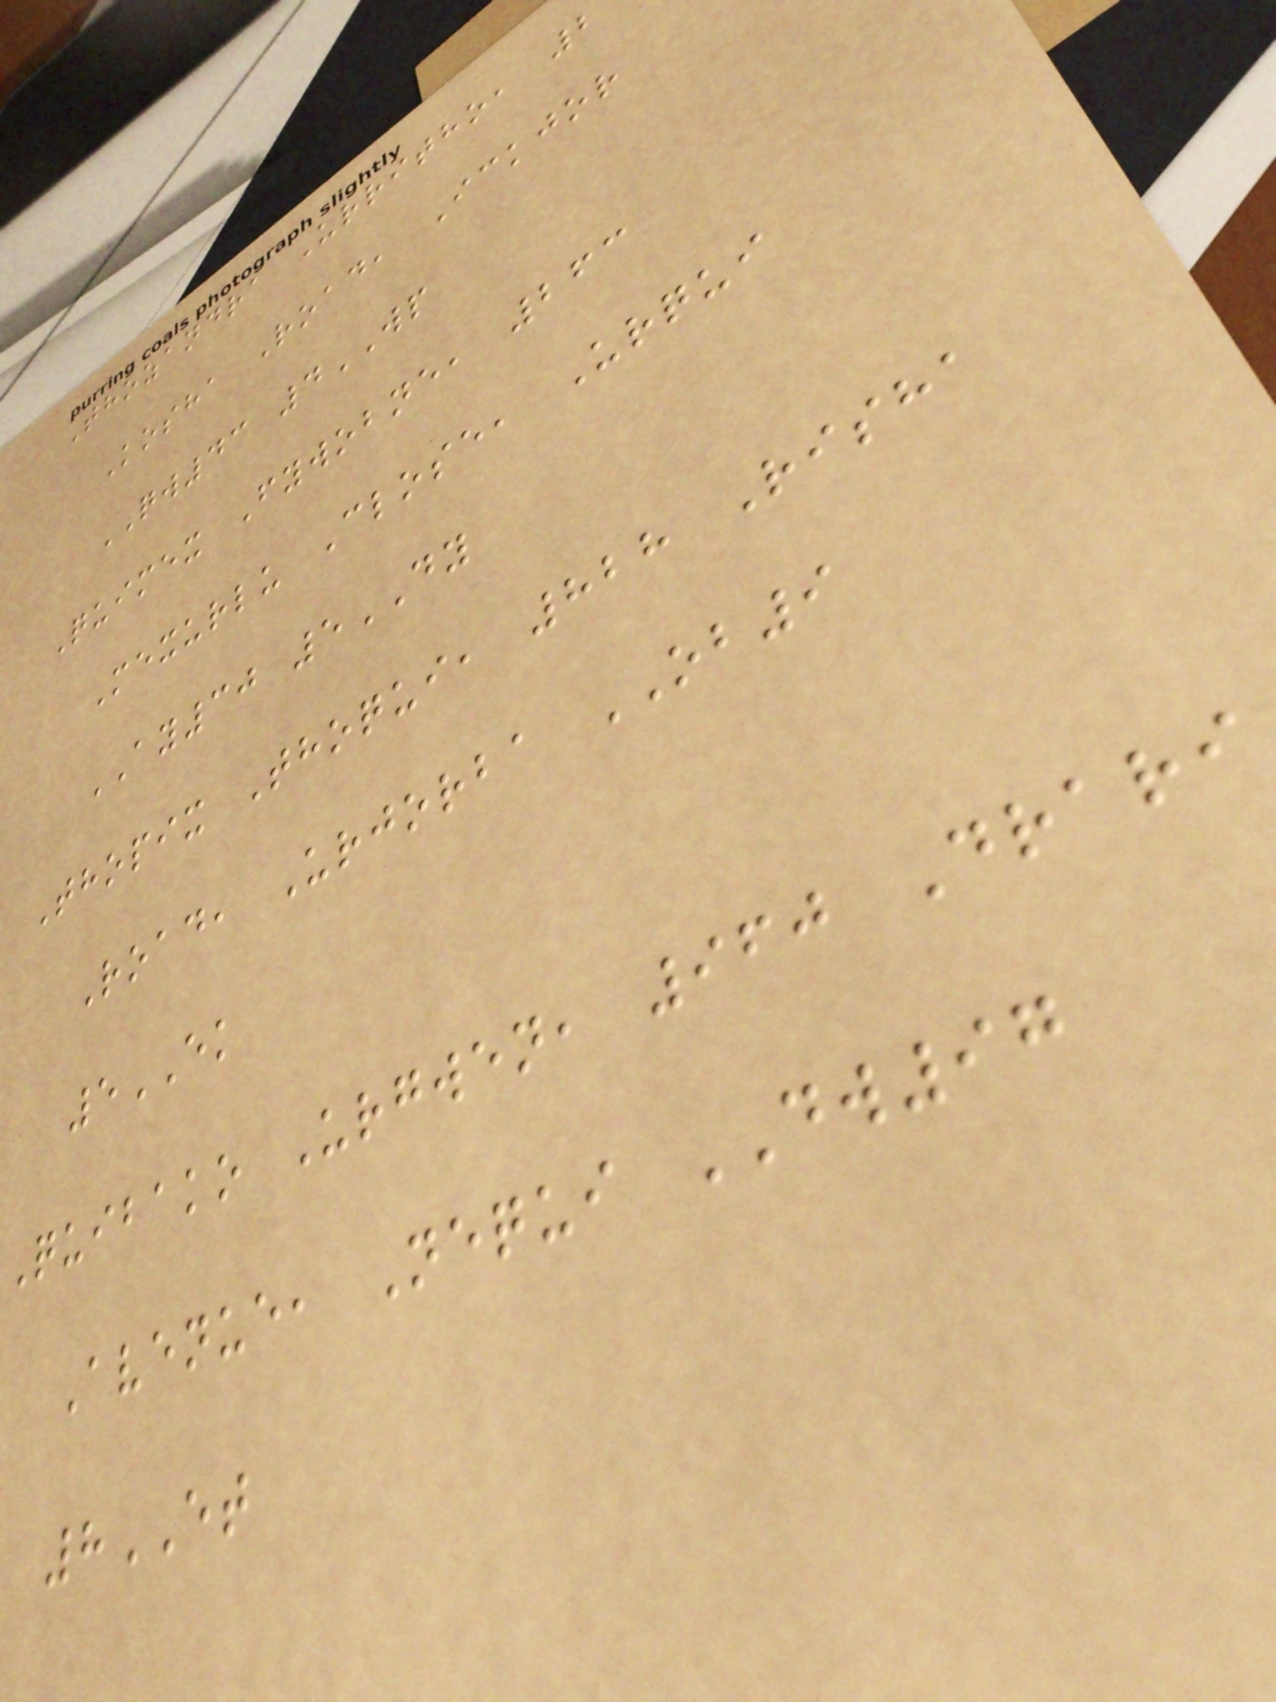Thozandra Urritho, 2
Kosha Road, Ickjor
QW43 4WP
Quimex Fywobne, 263
Mexurlu Close, Urqui
AY30 5DY
Thopix Thoqui, 828 Risha
Road, Urjorba OB9
5EK
Quibako Urgwen, 960 Drari
Avenue, Nequi DW97
8ET
